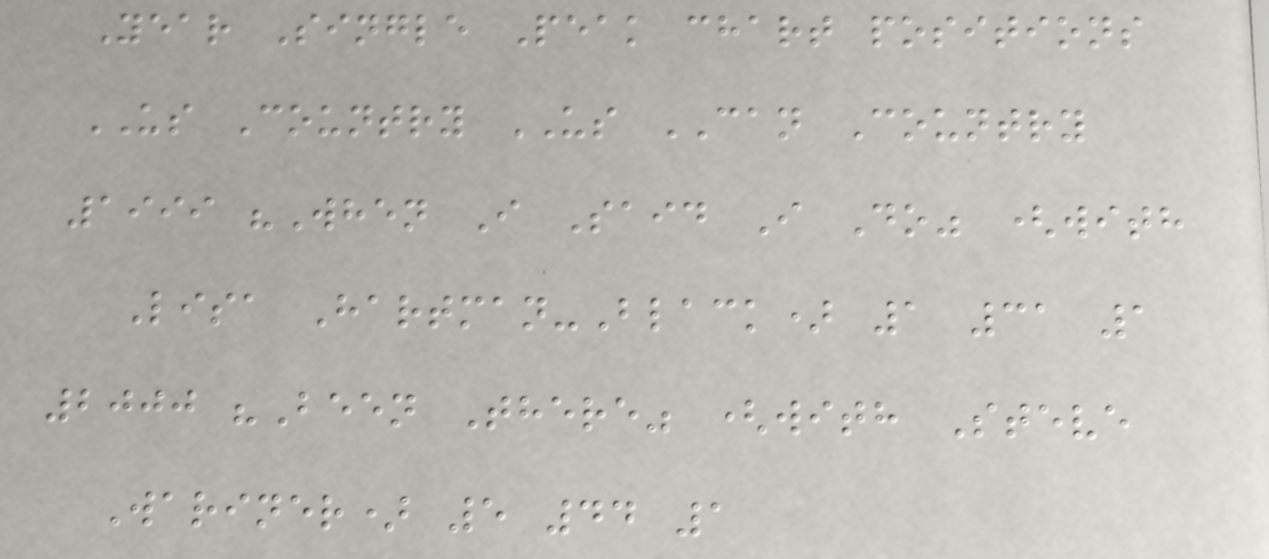Year Single Peak chart positions
US Country US CAN Country
1999 "When I Said I Do" (with
Lisa Hartman-Black) 1 31 1
2000 "Been There" (with Steve
Wariner) 5 44 1
